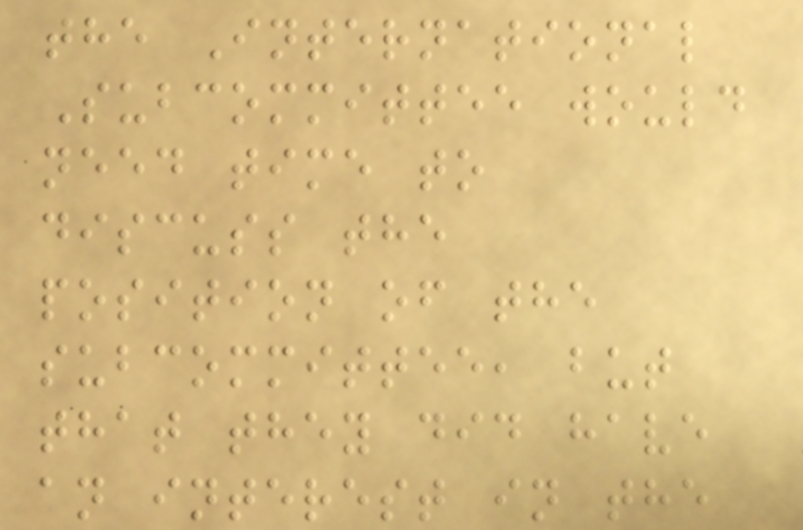the International
Subcommittee would
need time to
discuss the
position of the
subcommittee, but
that they did have
an interest in the
